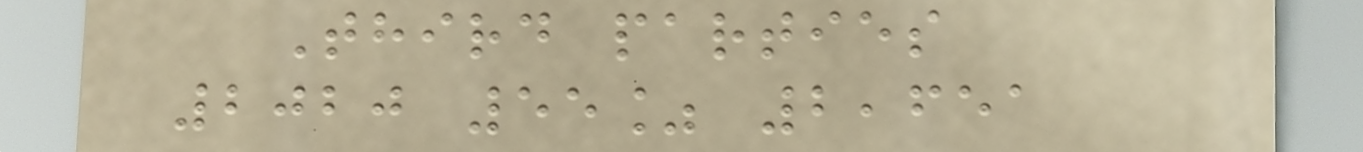Third parties
2020 55% 2,651
